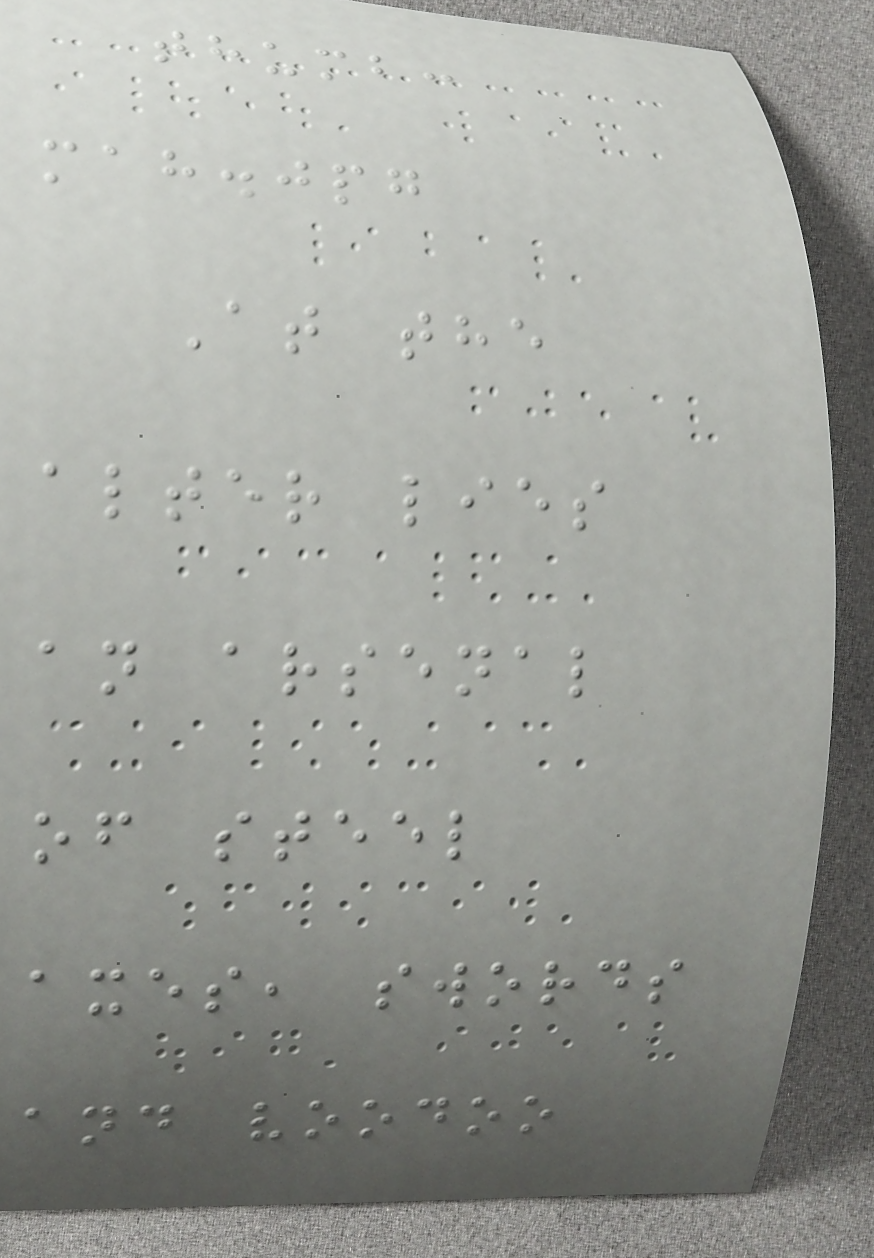thumb:
mah.jpg
At the
alter lies
an arsenal
of steel
axes, swords
and voodoo
